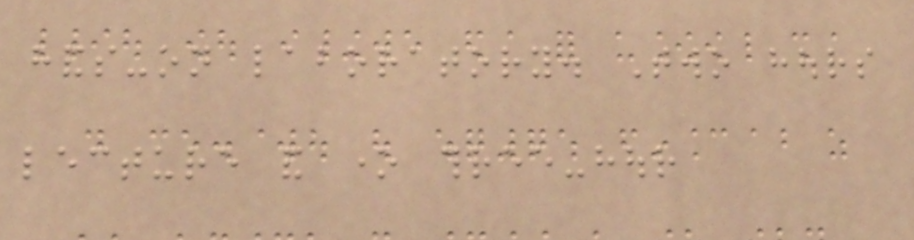hands-on laboratory. Two hours
lecture and one three-hour
